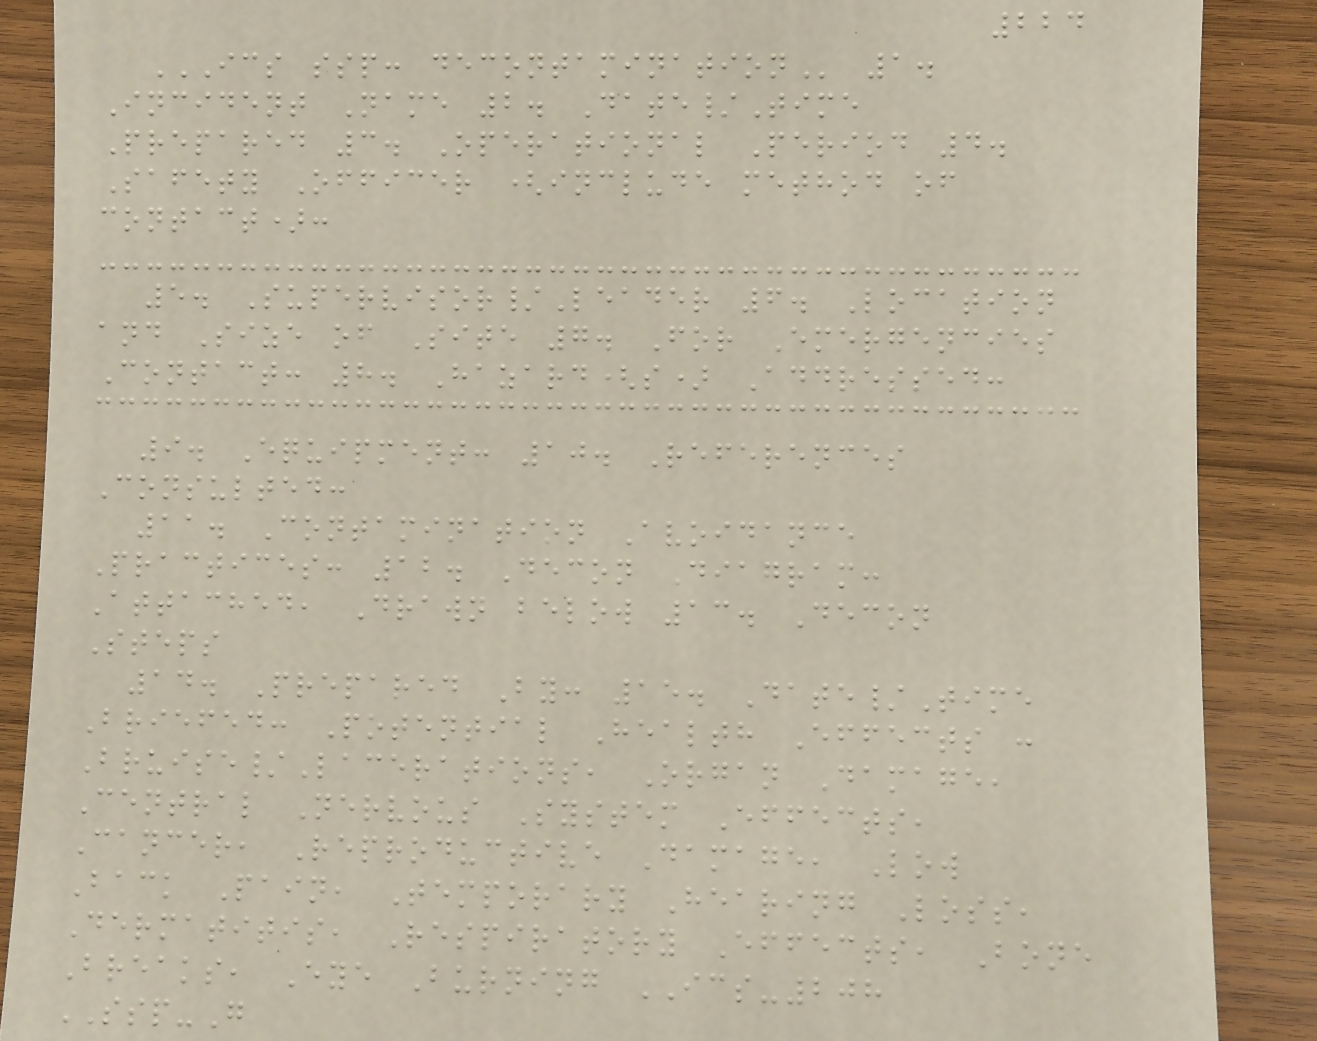224
ICS SSP: DECONTAMINATION 1.
Incident Name 2. Date/Time
Prepared 3. Operational Period 4.
Safety Officer (include method of
contact):
5. Supervisor/Leader 6. Location
and Size of Site 7. For Emergencies
Contact: 8. Hazard(s) Addressed:
9. Equipment: 10. References
Consulted:
11. Contamination Avoidance
Practices: 12. Decon Diagram:
Attached, Drawn below 13. Decon
Steps
14. Prepared By: 15. Date/Time
Briefed: Potential Health Effects :
Bruise/Lacerations, Organ Damage,
Central Nervous System Effects,
Cancer, Reproductive Damage, Low
Back Pain, Temporary Hearing Loss,
Dermatitis, Respiratory Effects, Bone
Breaks, Eye Burning ICS-208
SSP-G
